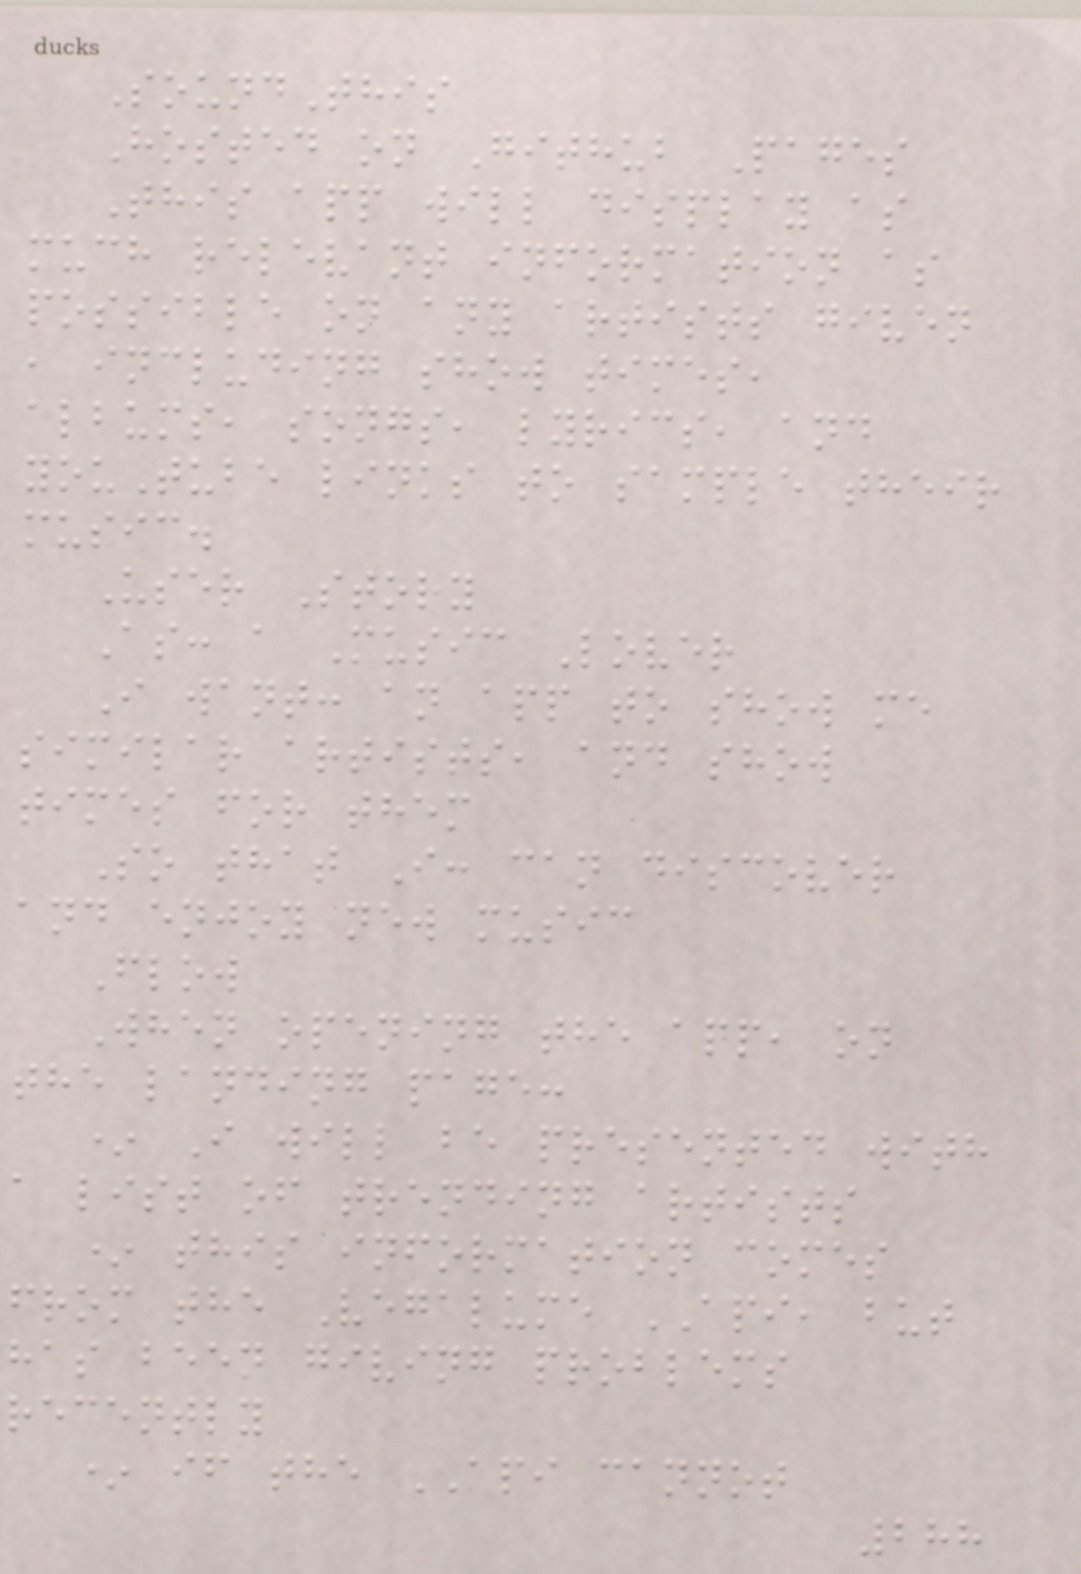SoundThis
Hosted on Github Pages
This app will display as
much relevant information as
possible on any artists given
, including show times,
albums, songs, lyrics, and
youTube links to sample their
music.
User Story
As: a Music Lover
I want: an app to show me
similar artists, and show
times for them
So that I: can discover
and enjoy new music
Flow
When opening the app, on
the landing page:
* I will be presented with
a list of trending artists
* this information comes
from the Vegalume API, but
has been giving problems
recently
* if the API cannot
288
